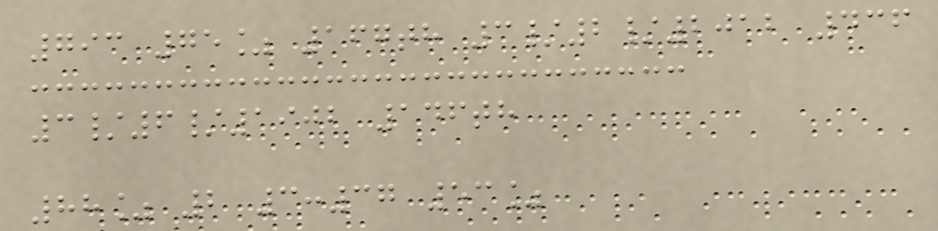793 75% 167th 3/2/2012 436
3/6/1902 146th
88% 2 3:37 53%
